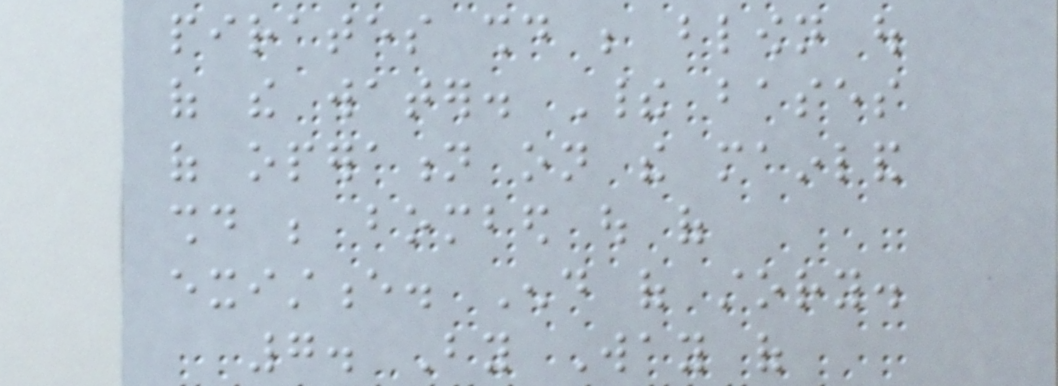pirates should be blown out
of the water. Their bases
of operation on the mainland
should be bombed out of
existence. End of story.
7. By Way of
